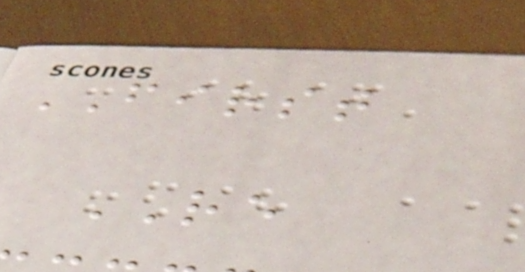FIRST
RE
